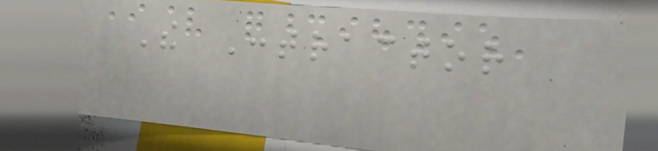The Contractor
